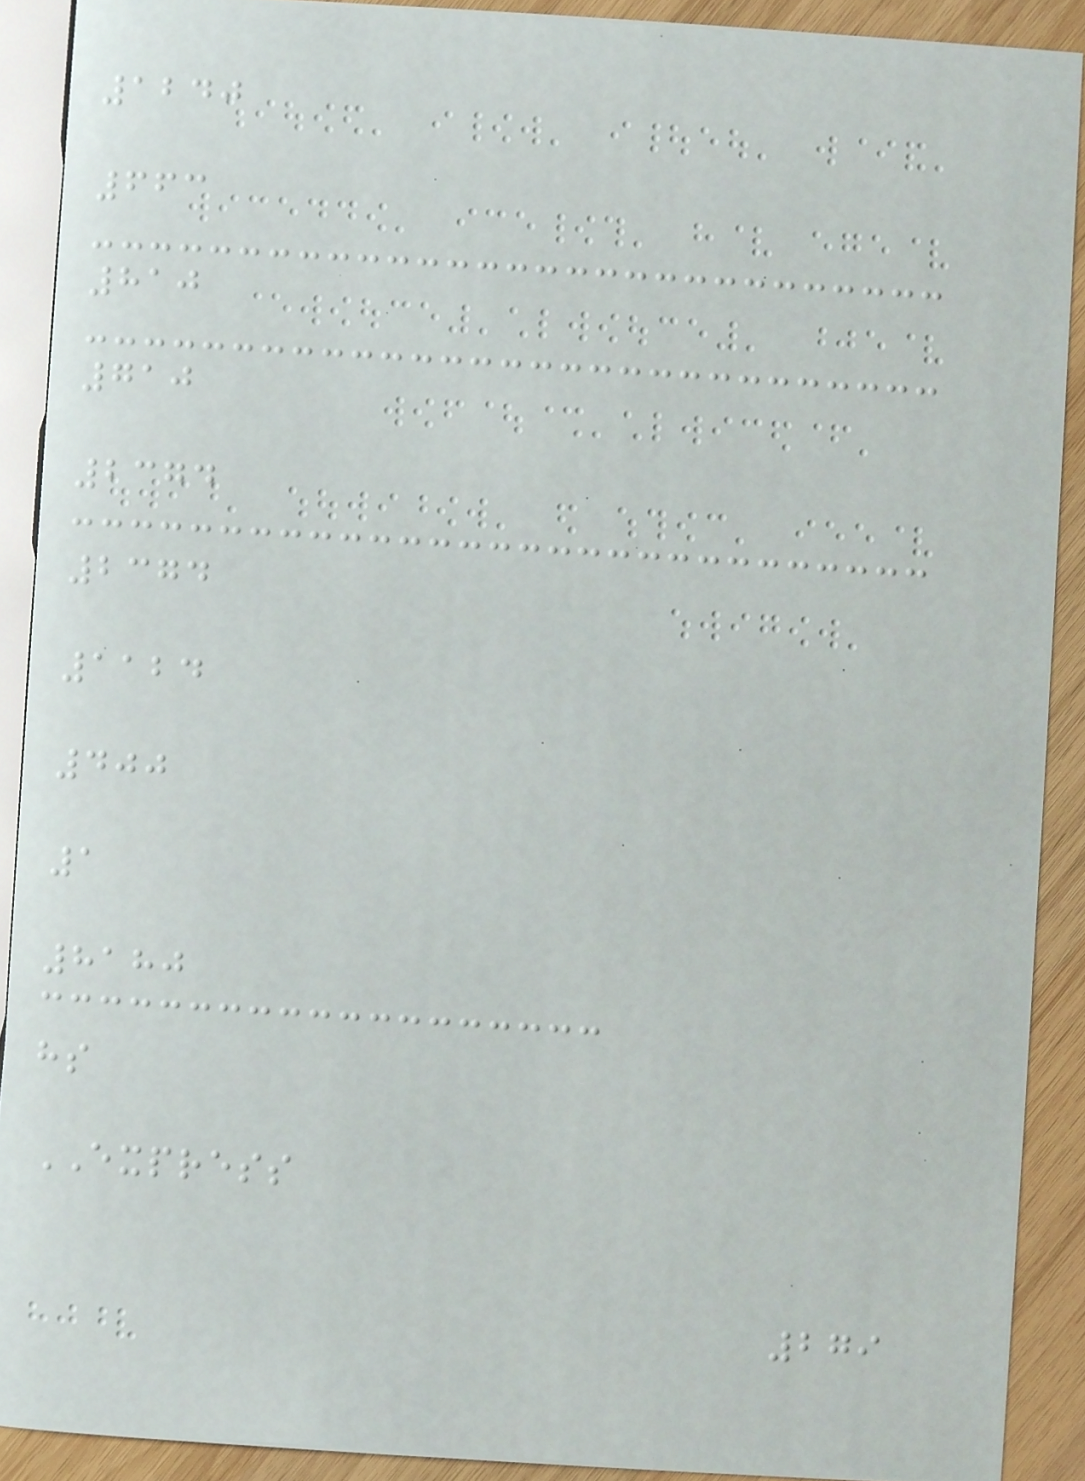1240
663
810
710
2374
2374
1124
400
1
8180
hs
EXPRESS
279
